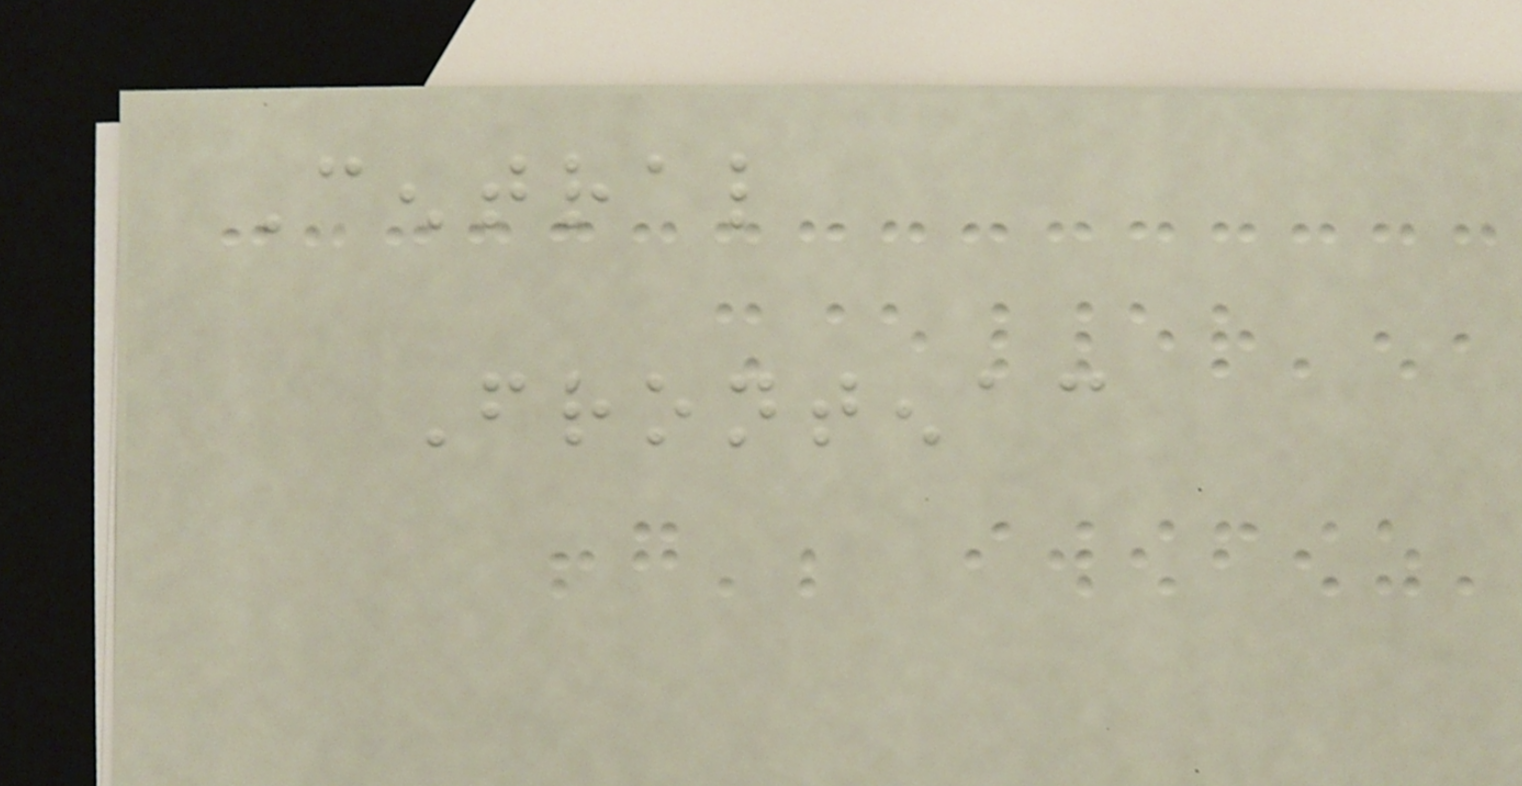Central
Frontenac
